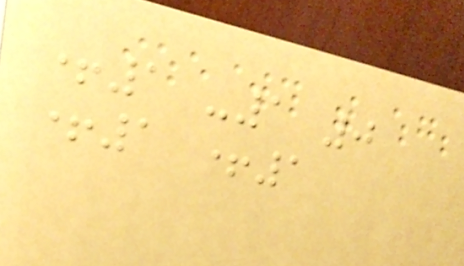+1 -1 0
+1 +1
